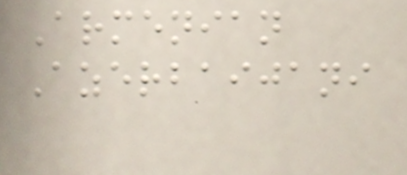Armenian
Azerbaijani
